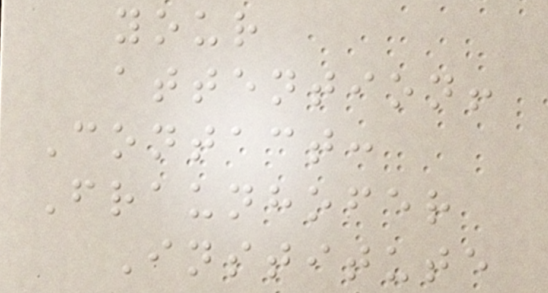your
attention!
Contact:
Fraunhofer
Institute
